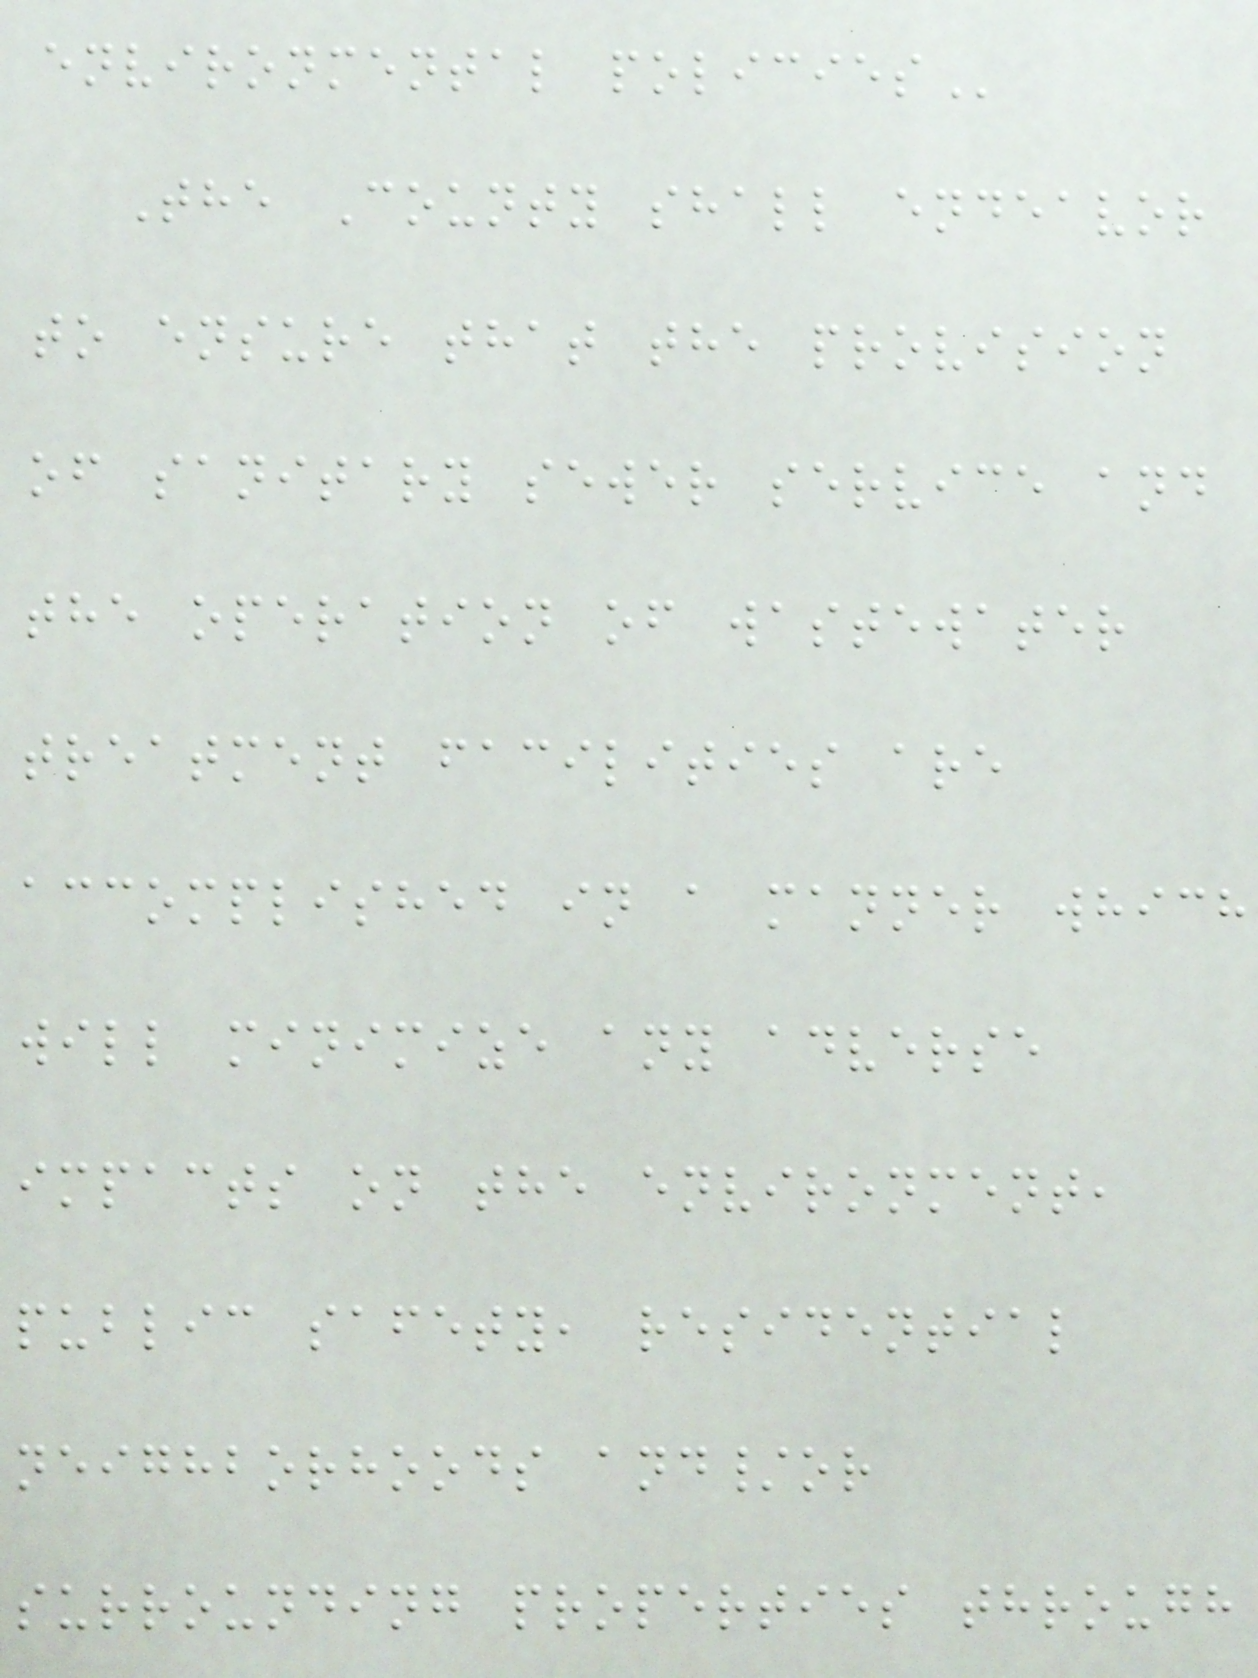environmental
The County shall endeavor
to ensure that the provision
of sanitary sewer service and
the operation of wastewater
treatment facilities are
accomplished in a manner which
will minimize any adverse
impacts on the environment,
public safety, residential
neighborhoods and/or
surrounding properties through
